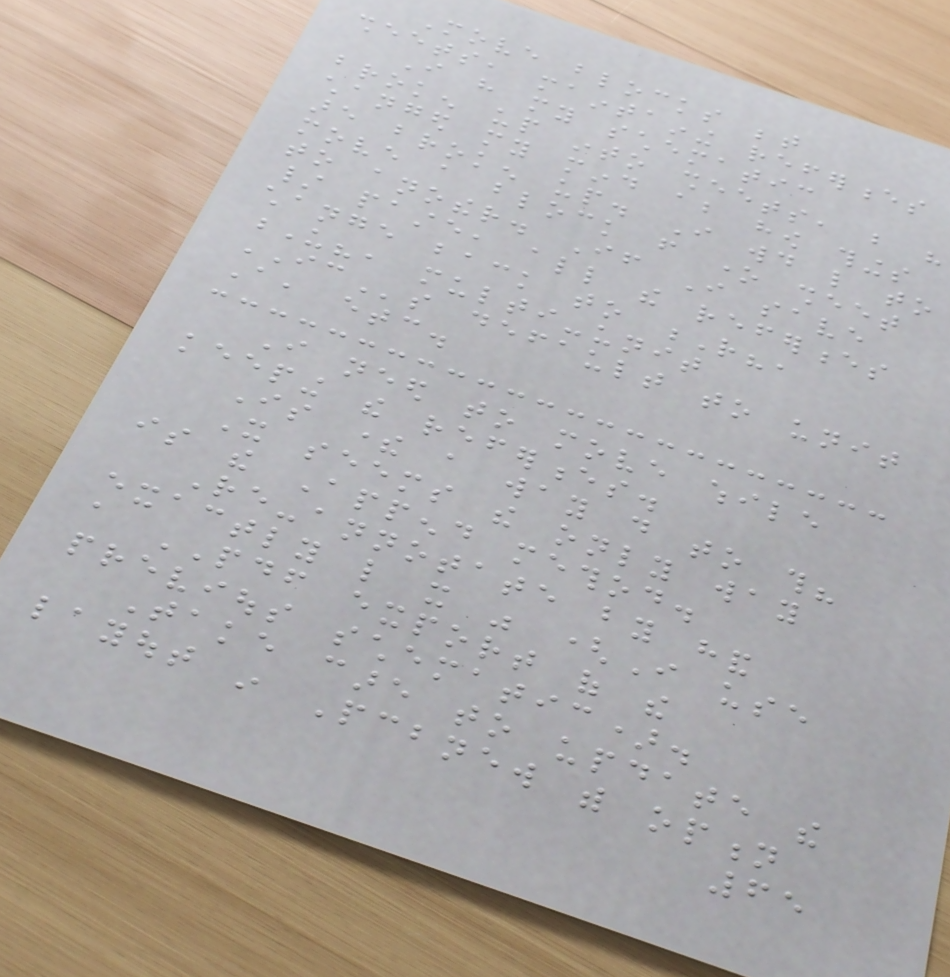Move blocks between
sheets, maintaining references
I have my schematic
broken up into sheets, but have
changed my mind about how things
are broken up. I would like to
move a block from one sheet
to another. If I save
/ paste, all the references
change back to R?,
U?, multi-unit
ICs default to unit
A, etc.
I need to move while
keeping the references.
Is there a way do to this?
It seems the only way
is the Append method.
Re-annotate by hand
exactly like it was (I use
a PDF export of the
previous schematic).
Take care to update the
layout in Pcbnew with option
65
